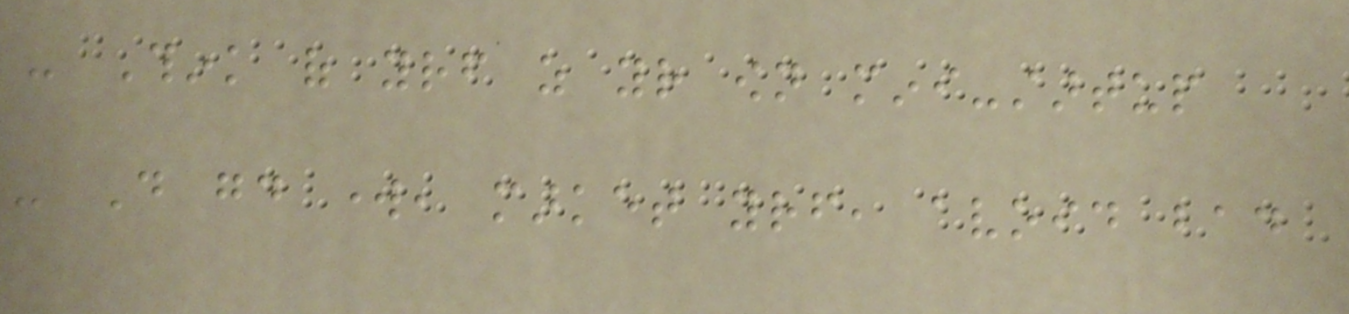- Think of yourself as your own mini-startup
- Do good work, market yourself, avoid bad
